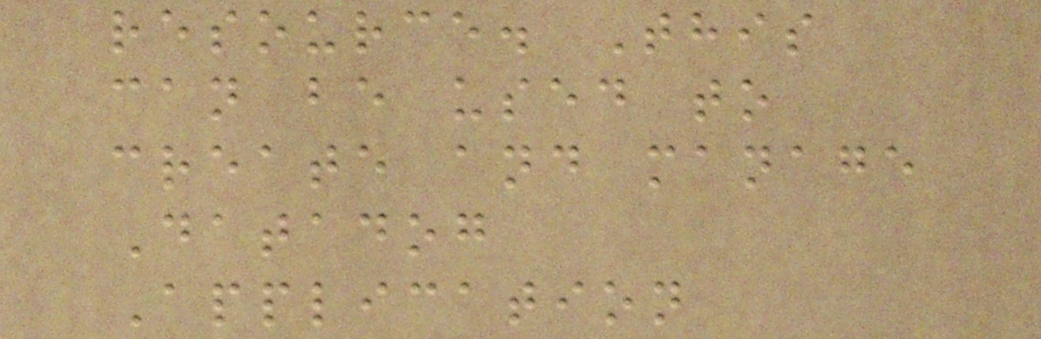resource. This
can be used to
create and manage
Datadog
Application
